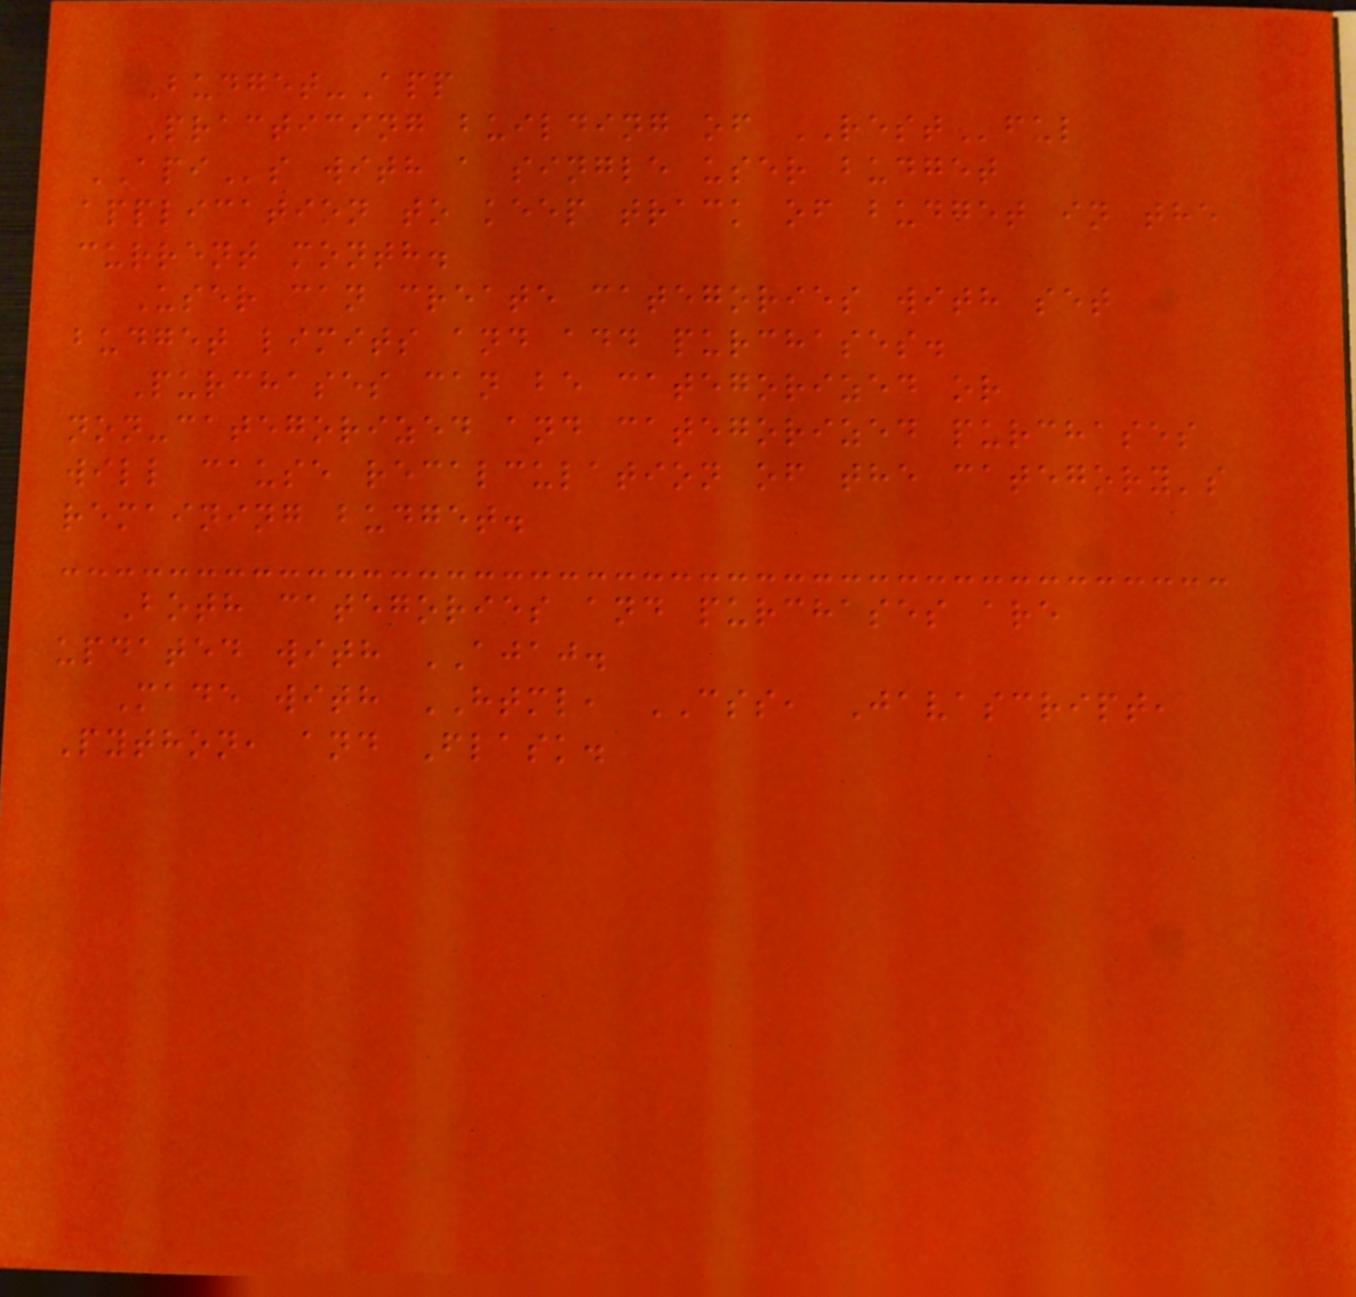Budget-App
Practicing building of RESTful
APIs with a single user budget
application to keep track of budget in the
current month.
User can create categories with set
budget limits and add purchases.
Purchases can be categorized or
non-categorized and categorized purchases
will cause recalculation of the category's
remaining budget.
Both categories and purchases are
updated with AJAJ.
Made with HTML, CSS, Javascript,
Python, and Flask.
